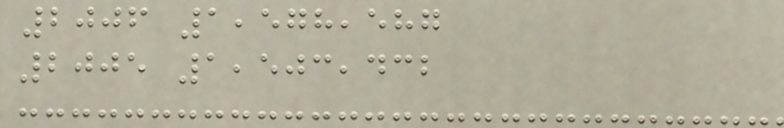2006 1,578,587
2005 1,503,432
